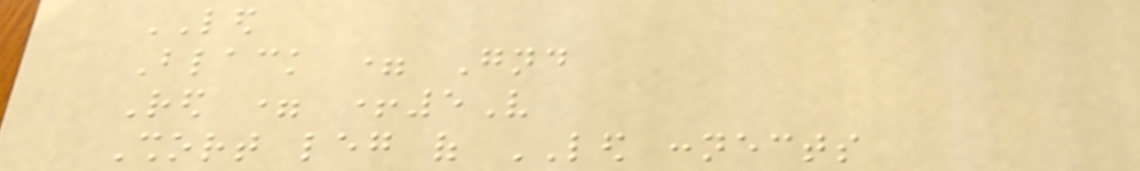LED
Black = Gnd
Red = +5V
Short leg of LED connects
